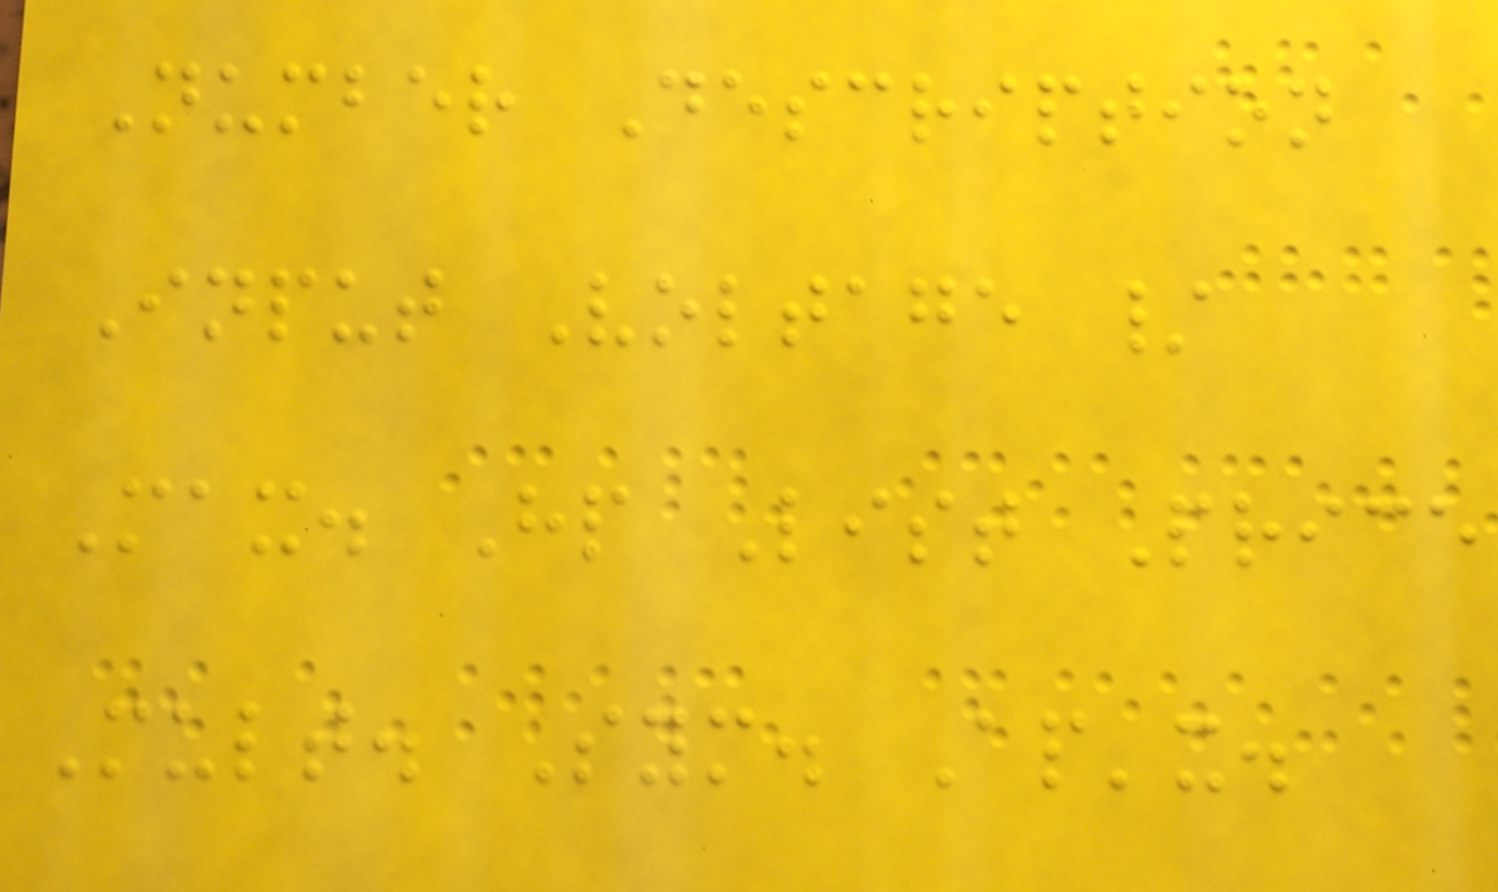Number Description
Input Voltage /
Max. Hp List Price
Mult. Sym. Ap'x.
